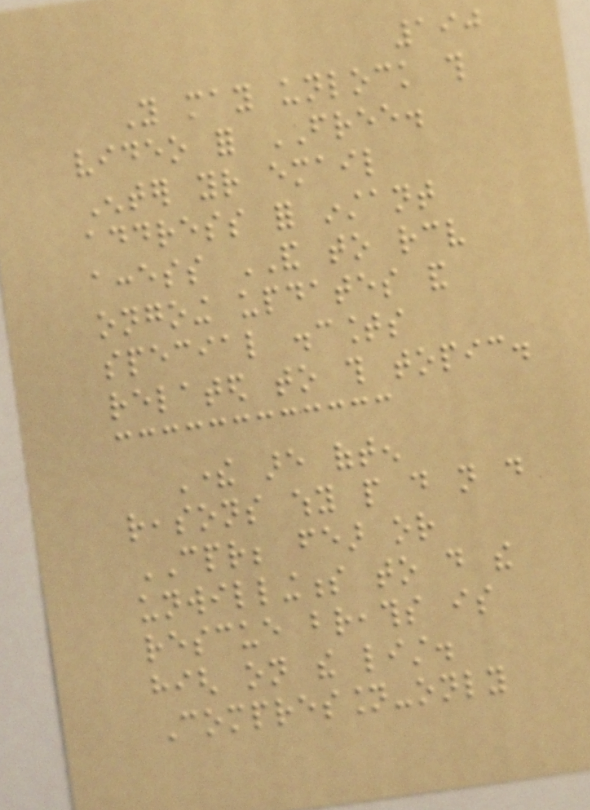190
You may unlock this
video for FREE.
Enter your email
address for instant
access AND to receive
ongoing updates and
special discounts
related to this topic.
There are often
reasons why people do not do
CPR; fear or
unwillingness to do the
rescue breaths is
high on the list.
Compression-only
